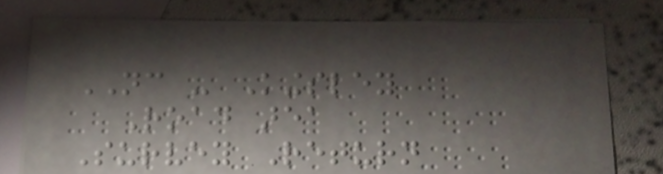NC - Kingsley
Road area
Survey Return
